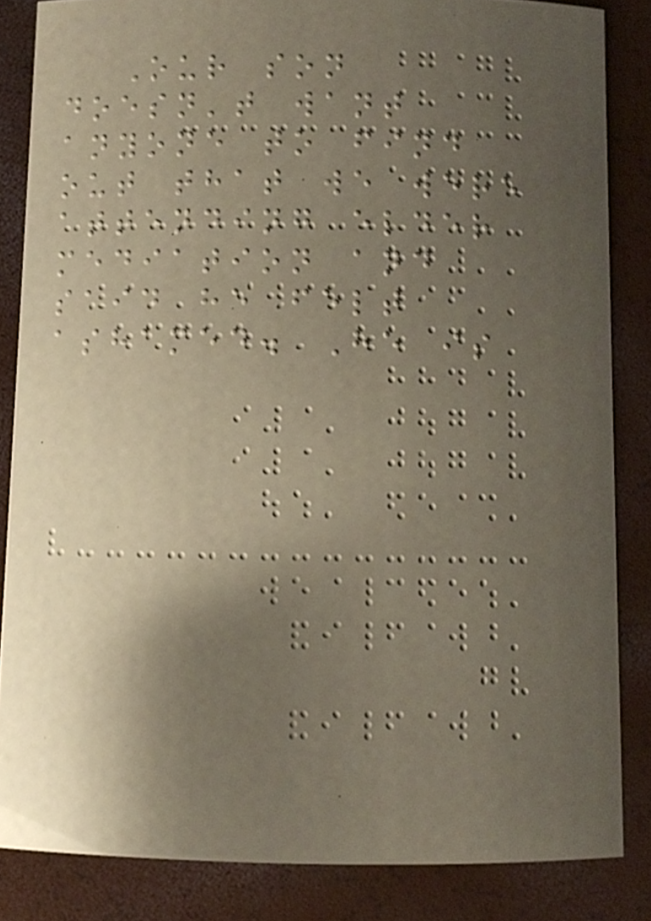Our son
doesn't want
anyone to find
out that we were
attending elder
mediation and
said he felt
ashamed. He is
